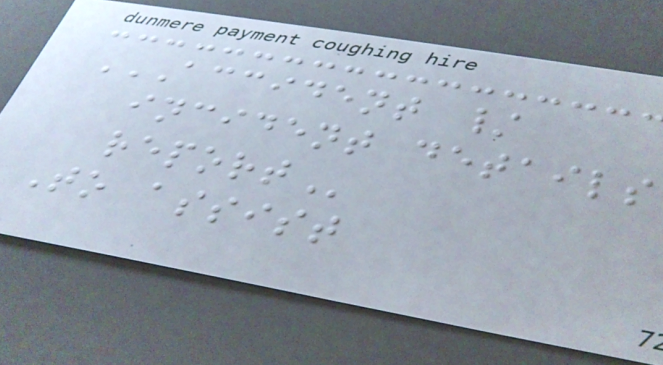ACCIDENT /
INCIDENT DETAILS
REPORT
To assist
